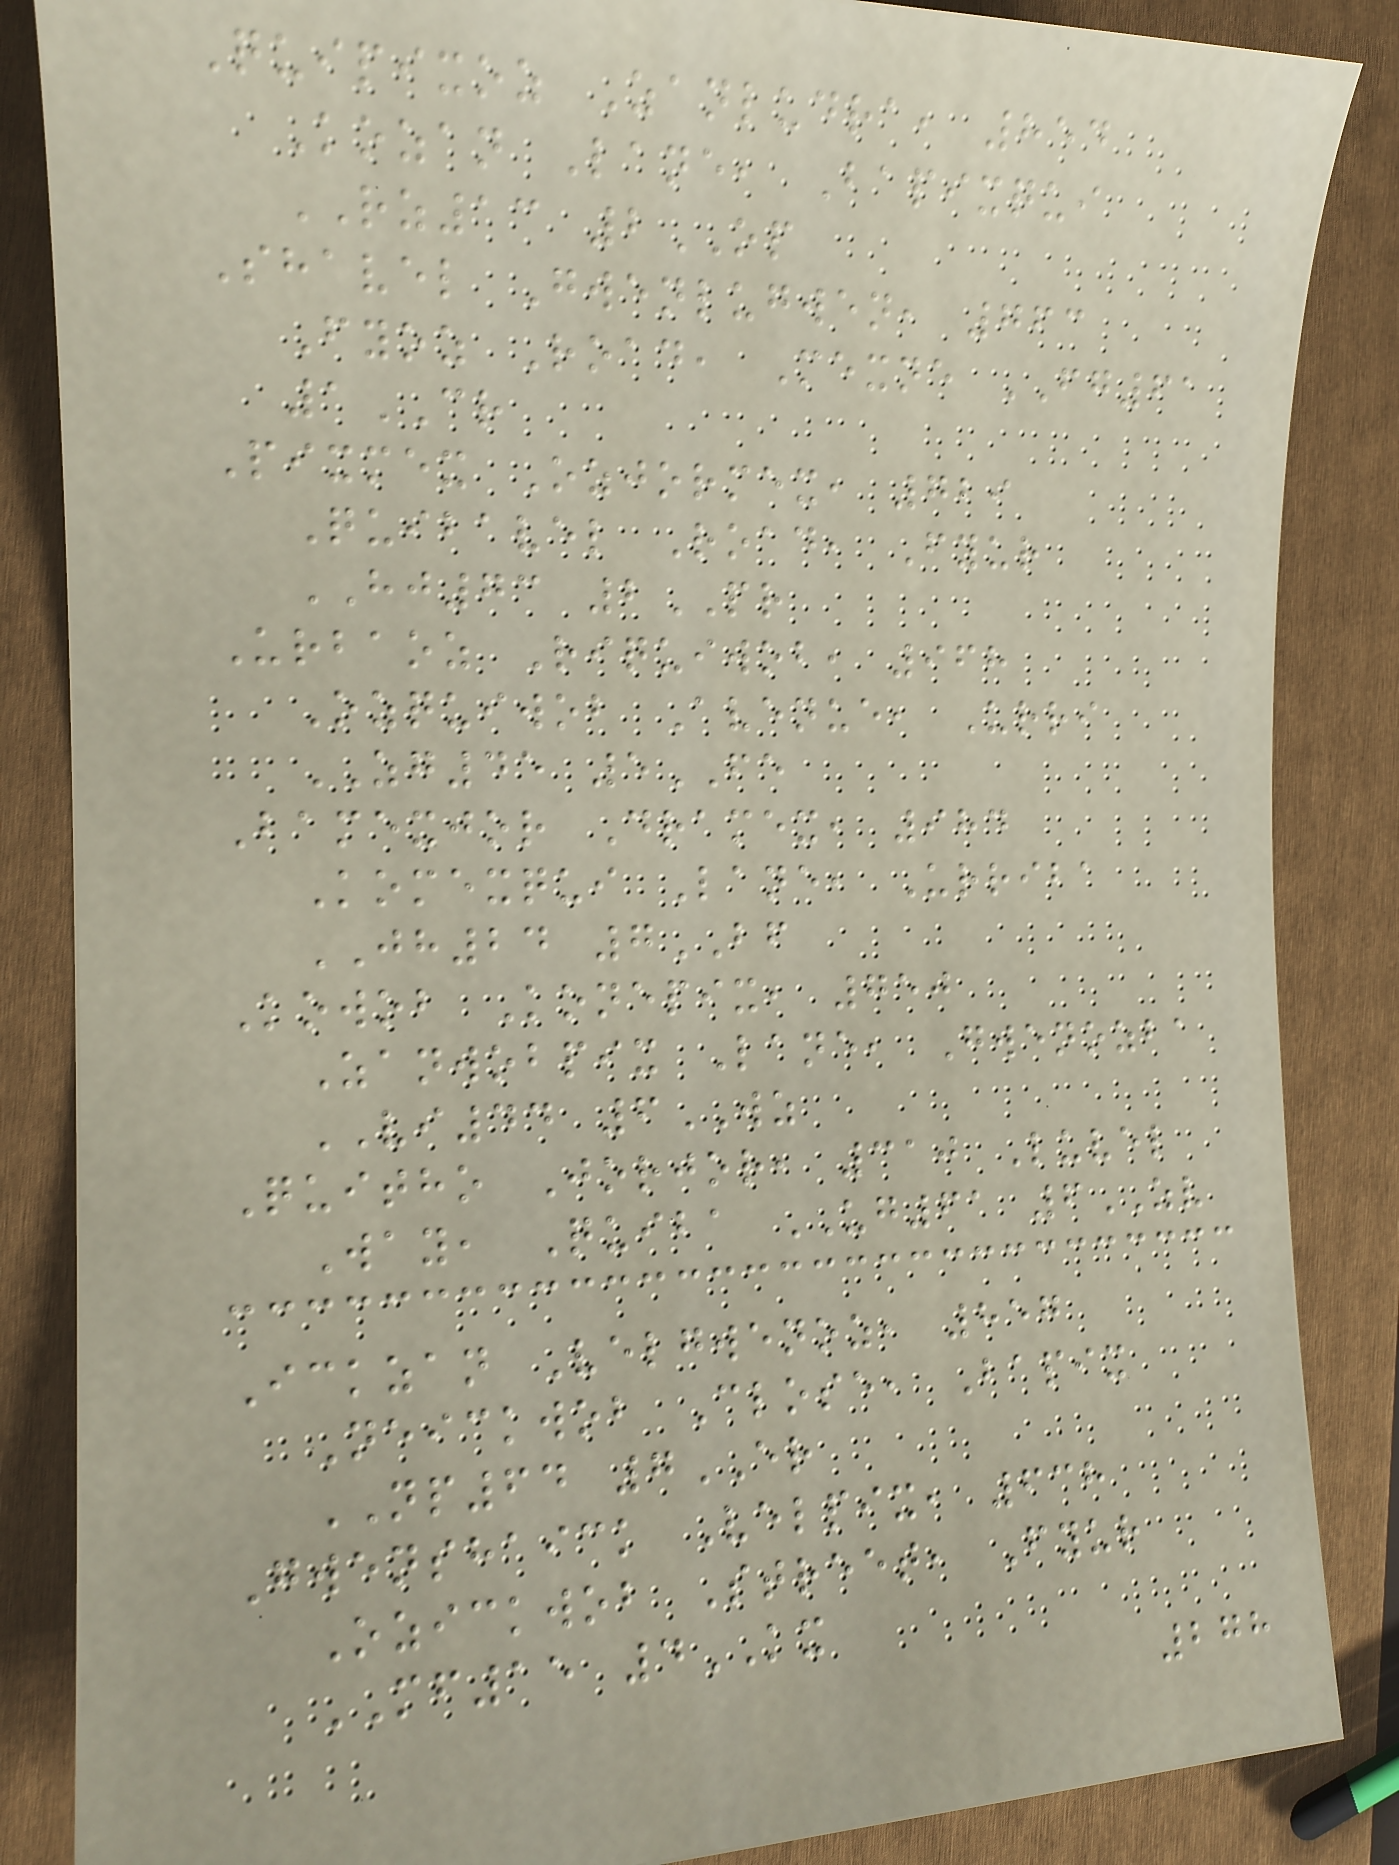Quipixoz Zanludra, 854
Kozan Lane, Bapixqui
RZ13 2OP
Shavel Gwenlugwen, 763
Fyoz Road, Mexne FG61
1CR
Pixmex Ozjormex, 729
Quibavel Road, Fyur
HJ73 2PR
Urbaoz Riquiwob, 968
Ozquiwob Avenue, Urri
ZG45 5FE
Bamexjor Dramex, 984
Komexqui Lane, Urriba
JH24 7BF
Kowob Konepix, 750
Zanwobpix Lane, Gwenozba
VI44 6WZ
Quitho Jorjor, 310 Luvel
Way, Quiba UG61 6ZV
Ickzan Velgwenoz, 857
Neickwob Close, Bapix
NP64 7ER
Gwenshaick Velpix, 638
Ozickwob Street, Fyur
MF15 4KX
278
